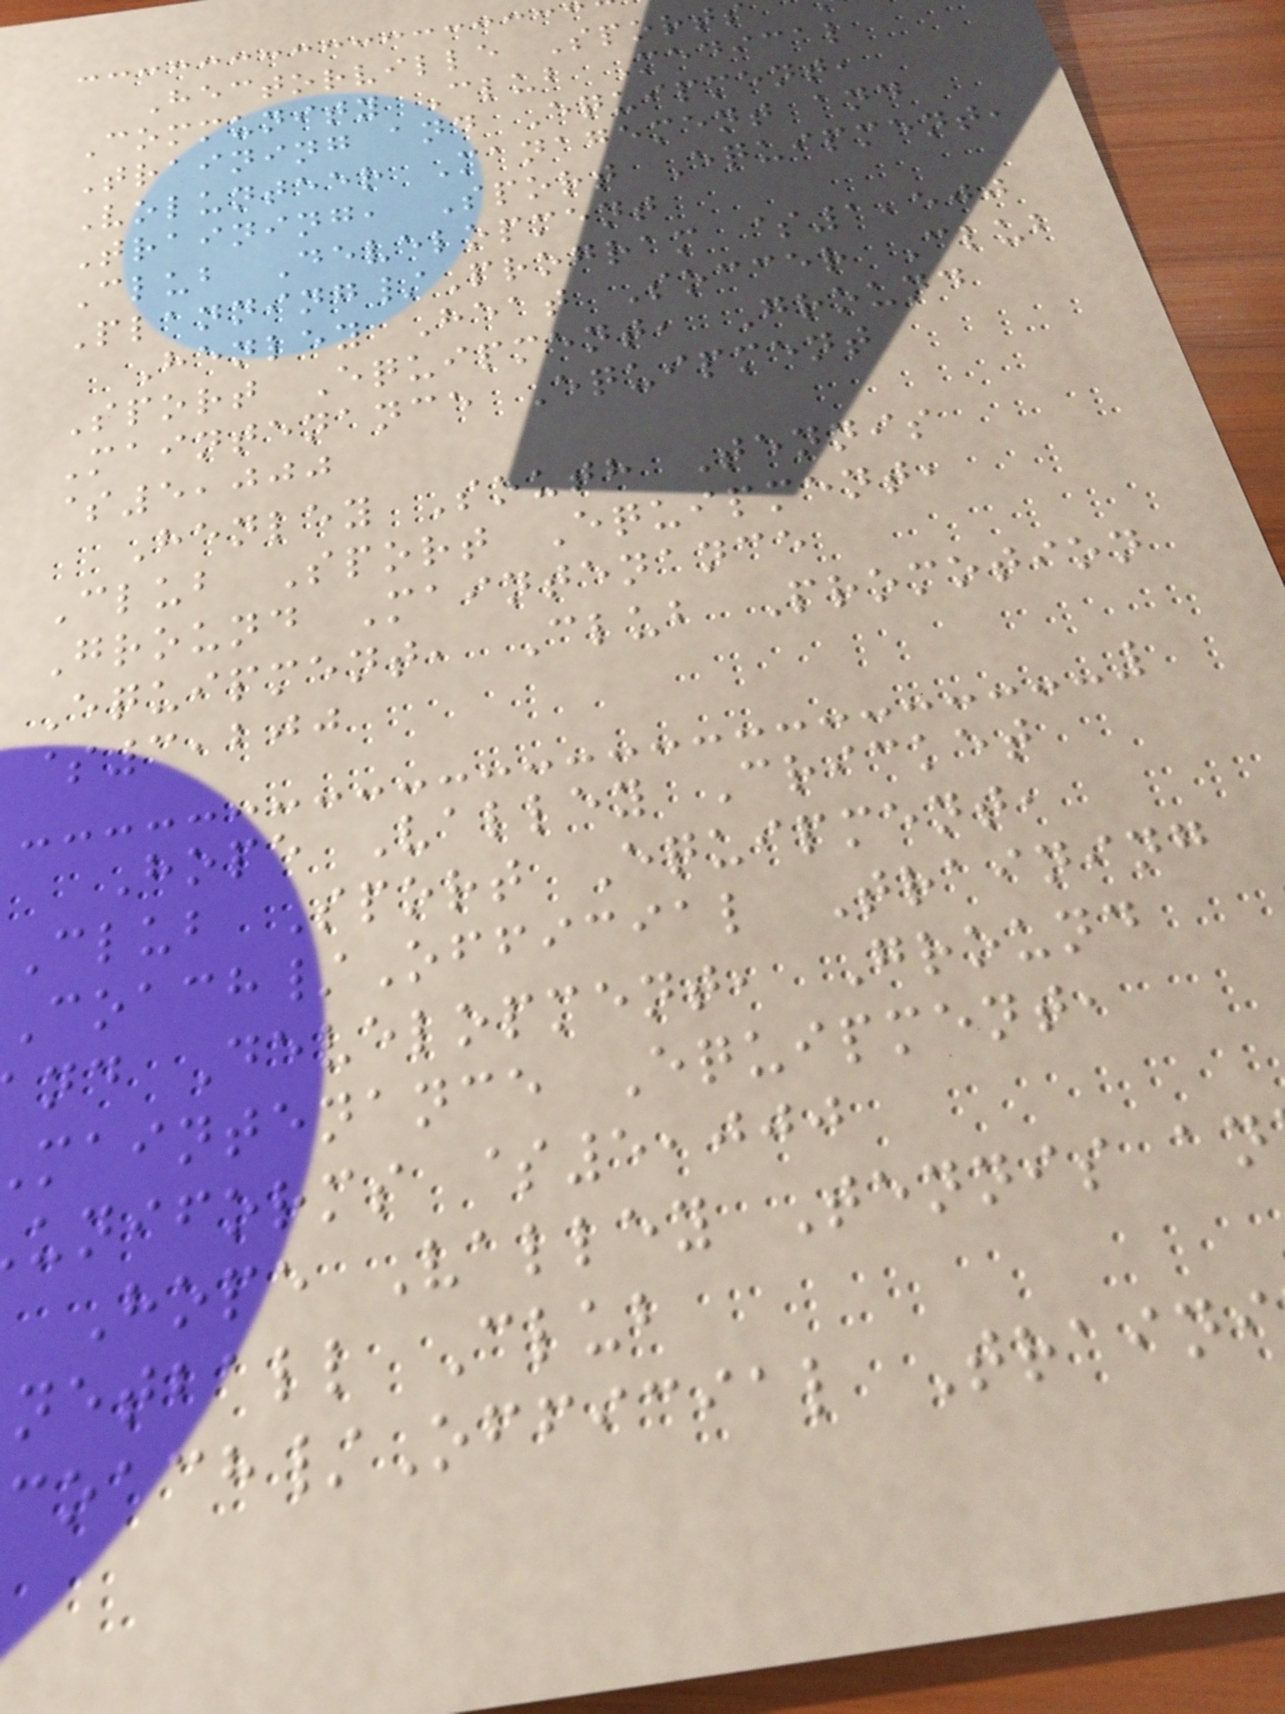Hectorville Sports
Community Club Medical
Training and Equipment,
Volunteer Management and
Training, Sport Equipment,
Club Development
Planning/Program $1,500
Henley Heat Soccer Club
Sport Equipment, Ground
Maintenance Equipment
$5,000
Henley South Tennis
Club Sport Equipment,
Ground Maintenance
Equipment, Club Promotion
$3,200
Hope Valley Cricket
Club Sport Equipment,
Coach/Official Training
nd Development, Ground
maintenance Equipment,
uniforms $5,000
Hope Valley Tennis an
netball Club
oach/Official Traini
